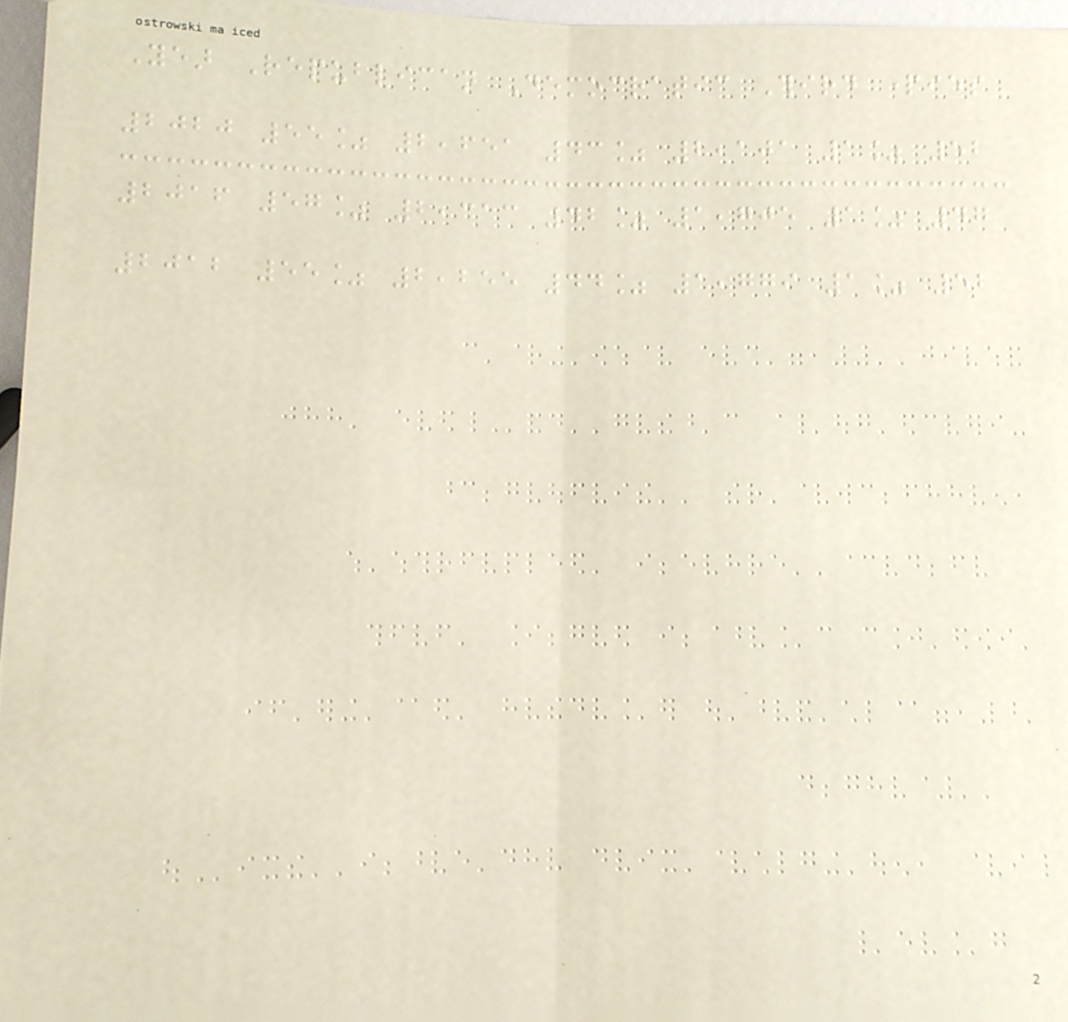Year Republican Democratic Third parties
2020 55% 2,651 43% 2,101 1% 52
2016 57% 2,313 42% 1,705 1% 47
2012 55% 2,255 44% 1,779 1% 52
